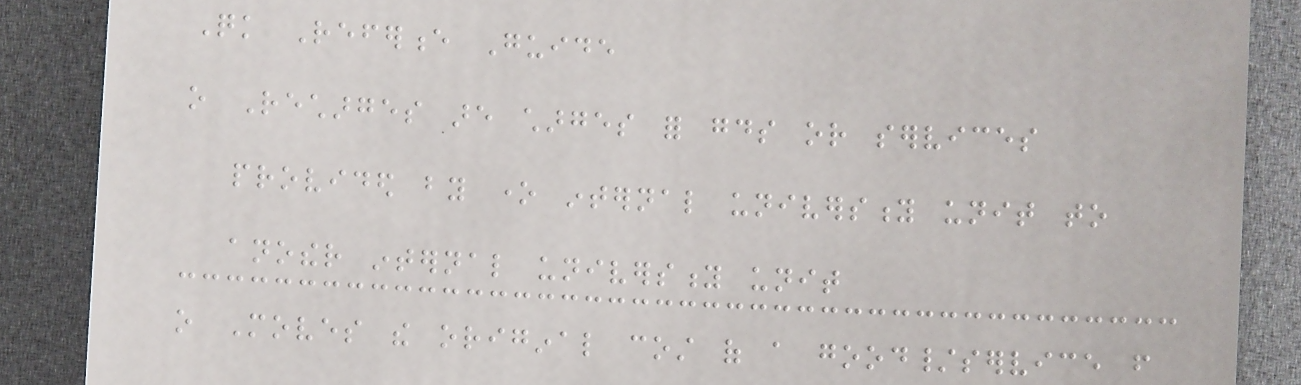Quick Reference Guide
o Recharges are charges for goods or services
provided by one internal university unit to
another internal university unit
o Moves the original cost of a good/service from
